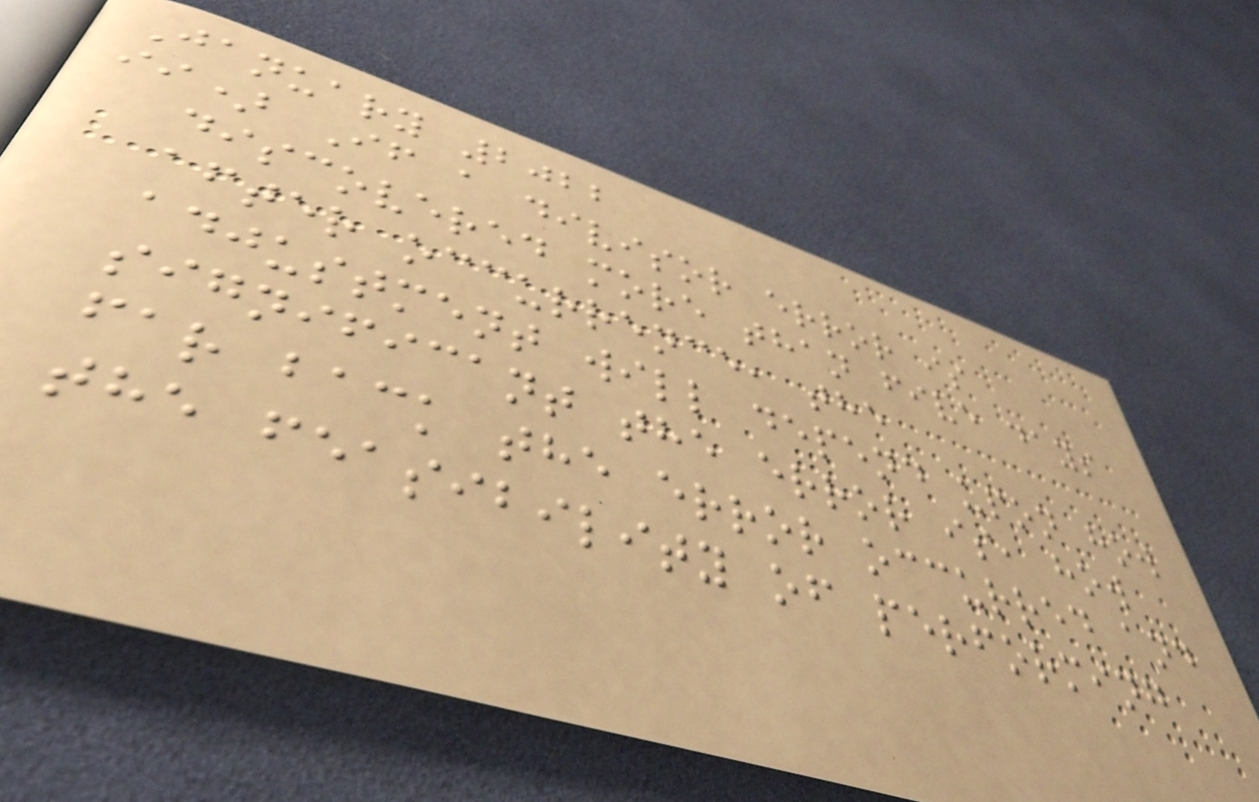January 2022
ii) If a divisor error is
discovered more than five days
after occurrence, the
adjustment will depend upon how
significant the error is, how
far back the error occurred and
the feasibility of performing
